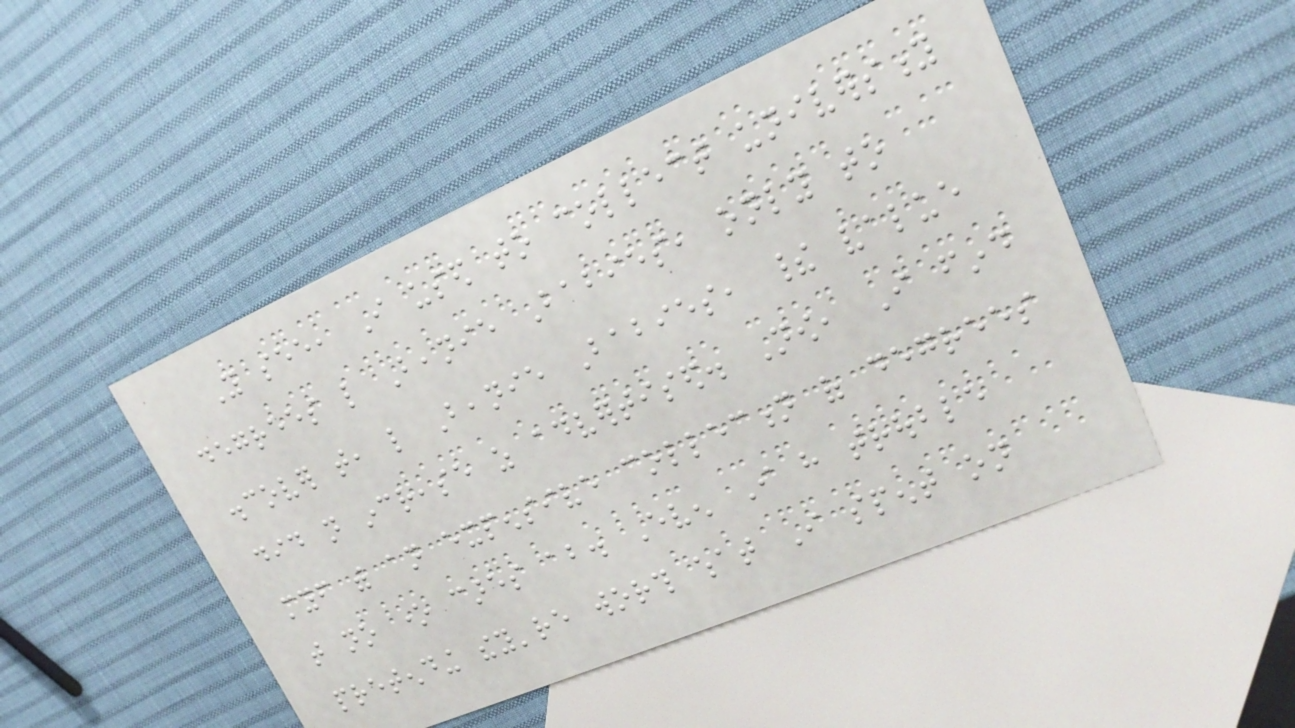You see, I used to collect university
degrees like Beanie Babies, only to
discover that, like Beanie Babies, their value
did not increase as advertised. Now, I find
myself with an expensive collection of degrees
that no one cares about. Even I have trouble
pretending they're worth what I spent on
